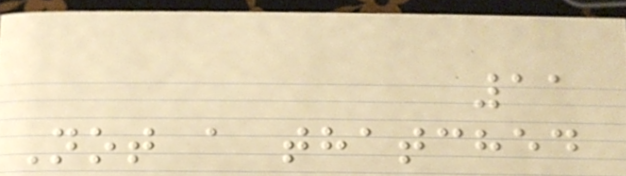11
Not a thatched
